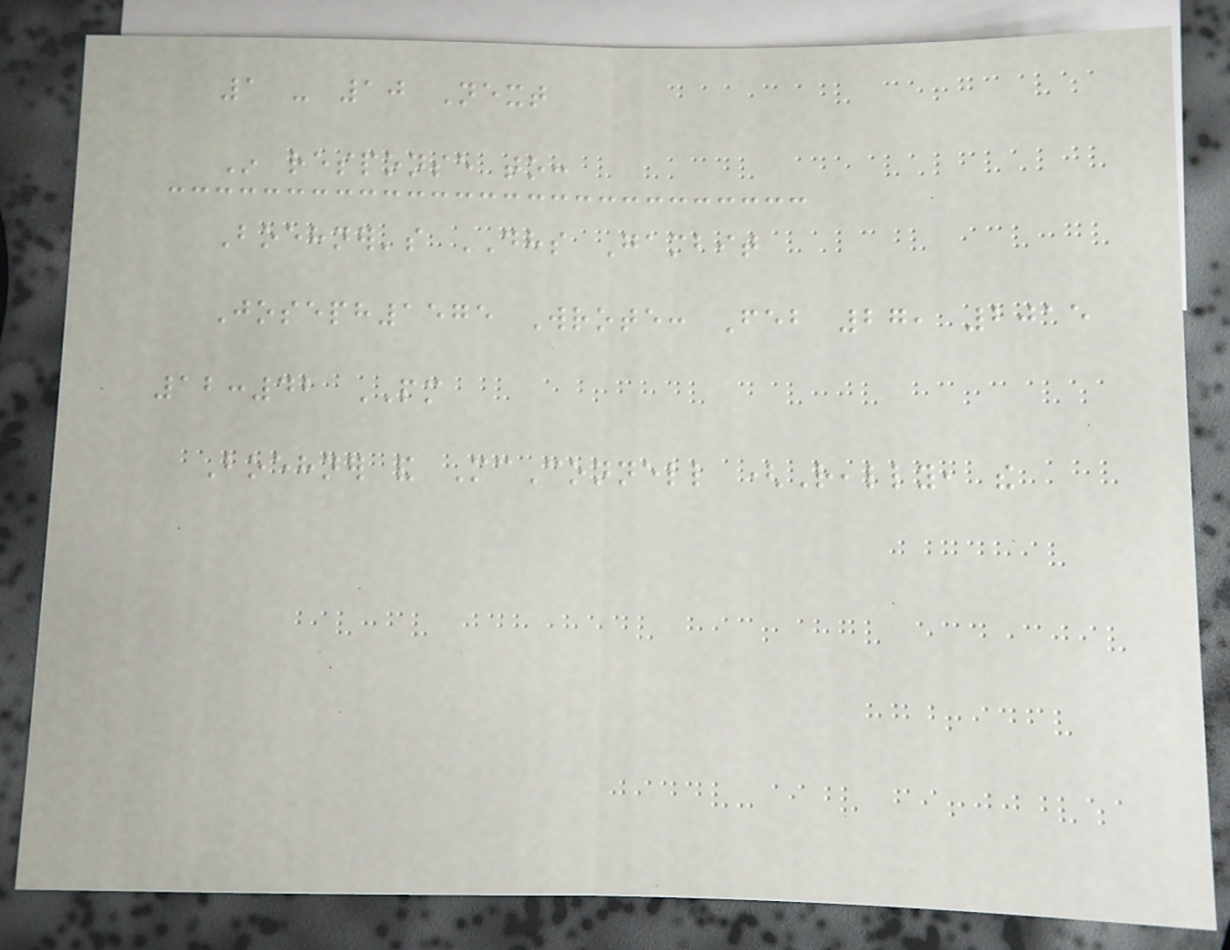1 - 10 Next
In response to:
Boehner's DHS Gambit
Joseph1575 Wrote: Feb 27, 2015
12:42 PM
Boehner and McConnell (Really, the
